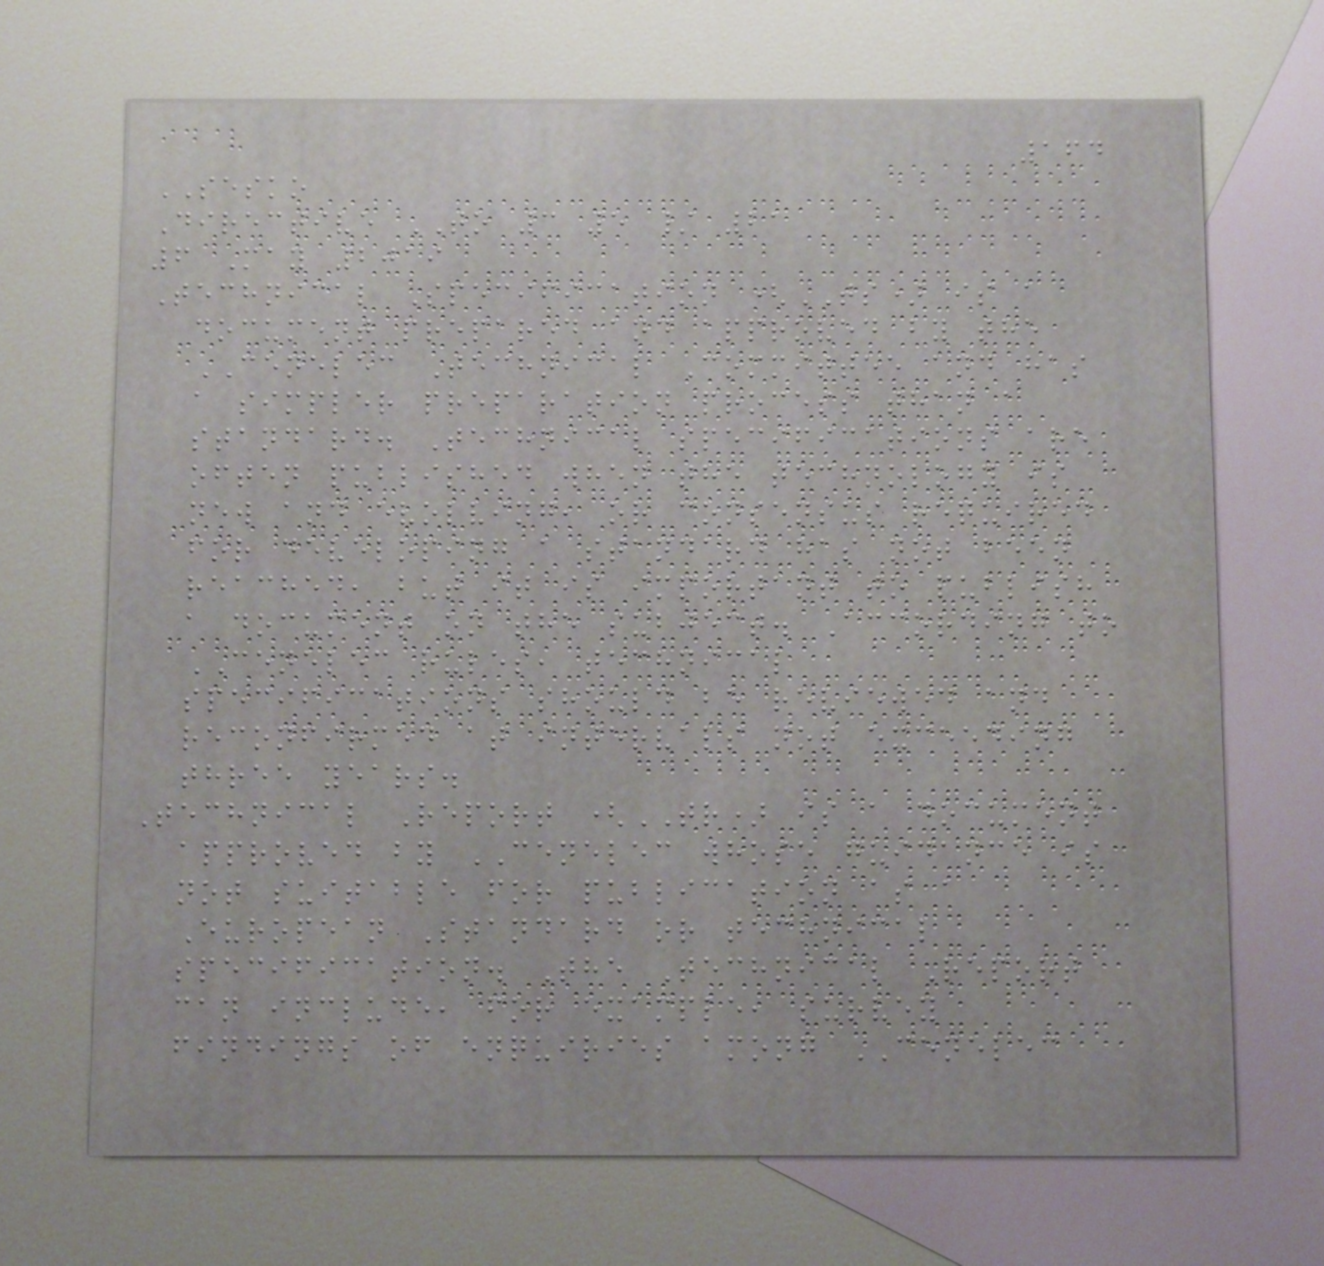164
SESKO
Directive TO 3 5 / 21
6 May 2019
Technical Specification (TS) is a
document prepared and approved by the
CENELEC Technical Committee and has
a simpler preparation process than a
standard. Technical specifications are
often published when the technology is
new and evolving, or consensus required
for developing a standard has not been
reached, but it is important to publish
a document on the subject. According to
CENELEC rules, technical
specifications should be reviewed and
reconfirmed at intervals not exceeding
three years.
Technical Report (TR) is a document
approved by CENELEC whose guidance is
not suitable for publication as a
European Standard or technical
specification. The Technical Report
can include, for example, survey
findings of enquiries among CENELEC
